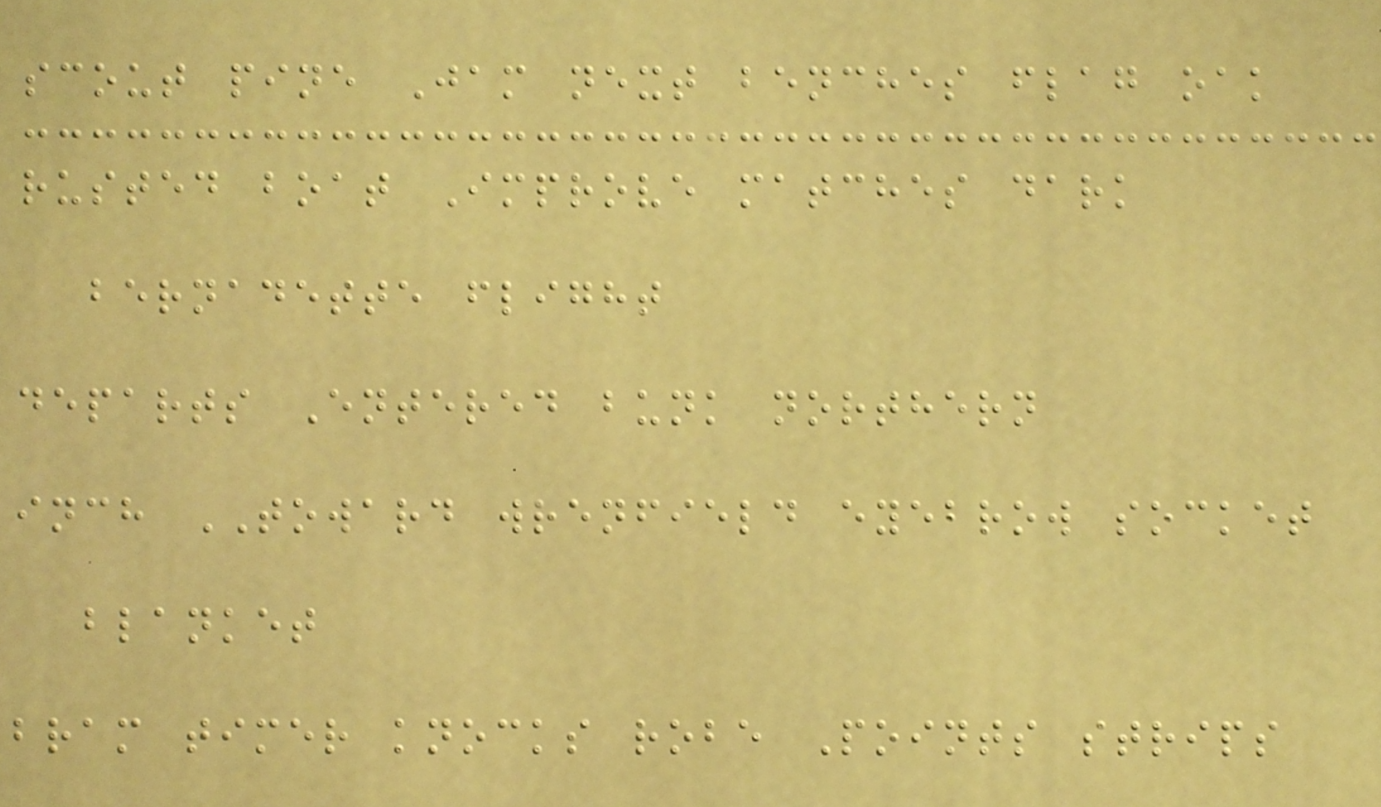scout pine Jam next benches flag oak
rusted boat Improve matches dark
bernadette flight
departs Entered bunk northern
inch TOWARD wrenfield eyebrow socket
blanket
bram timer knocks robe Points strips
